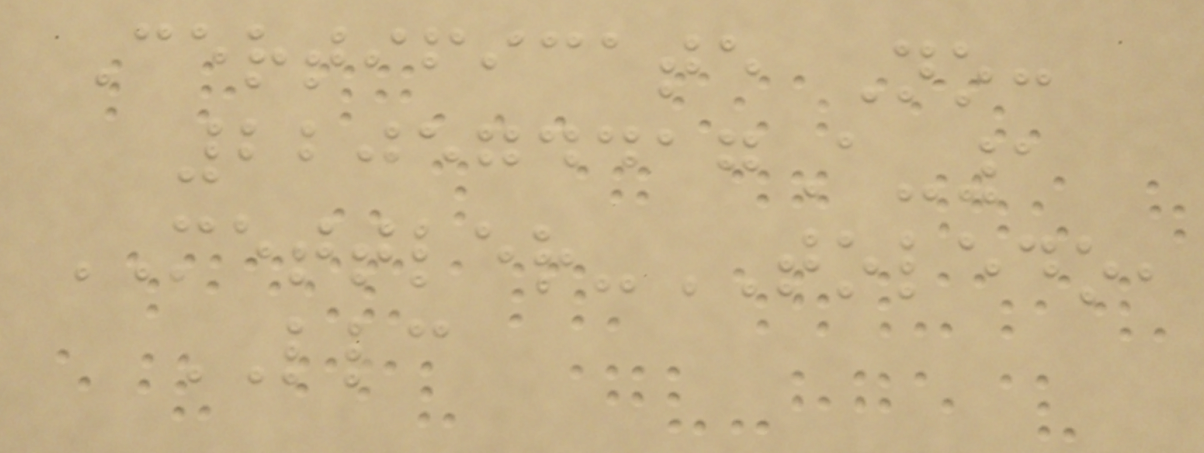Certificate No:
220574417A-1
METTLER-TOLEDO,
LLC
